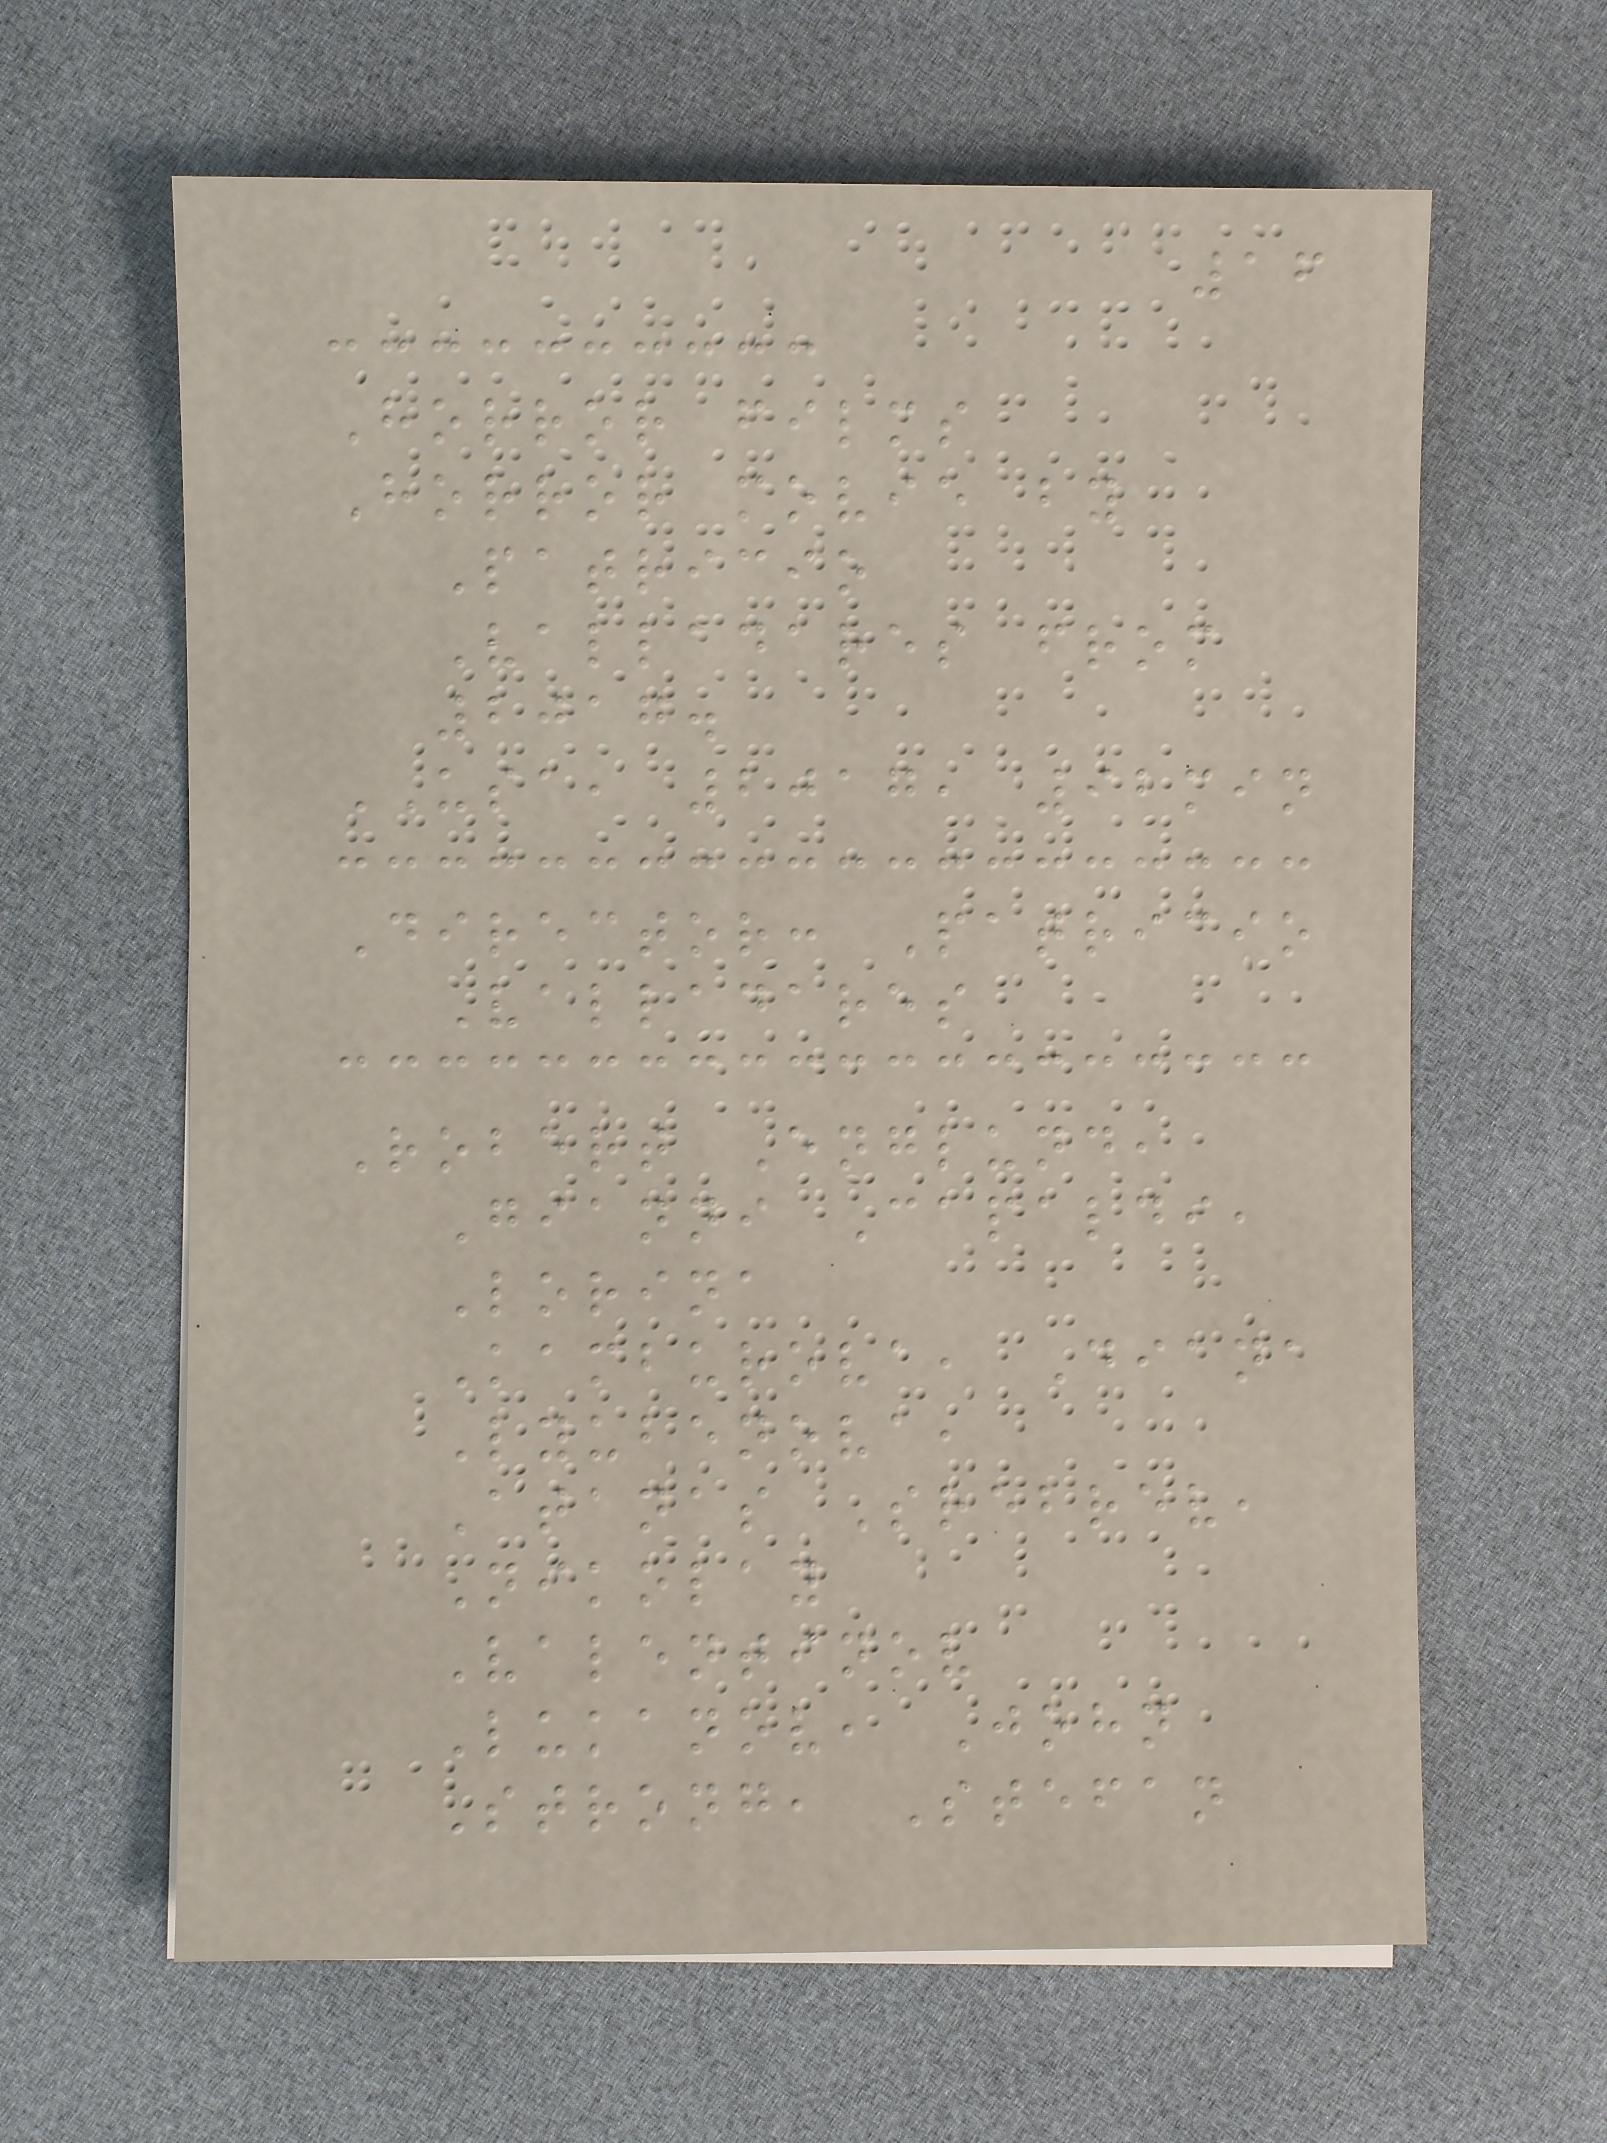16
Horror films
Horror movie by
Patricio
Valladares from
2017.
USA, 2017, 92min
Director: Patricio
Valladares
Robert Englund,
Gianni Capaldi,
Lorina
Kamburova, Diana
Lyubenova,
Atanas Srebrev,
Nikolay
Valentinov
Lukanov, John
Strong, Stefan
